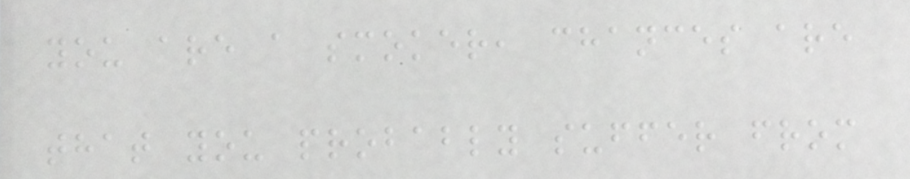you are a smoker, chances are
that you probably suffer from
